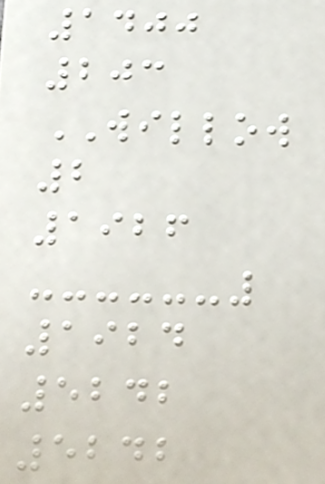1400
203
WILLOW
2
1926
1924
5242
5242
